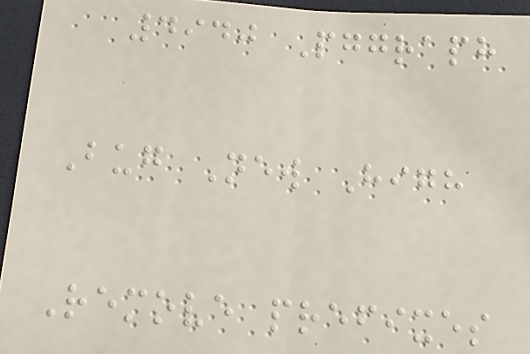4940 Pggraph
Bug New High
Remove prefixes
